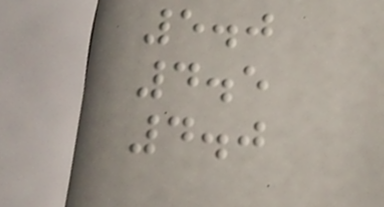5.0
4.5
4.0
